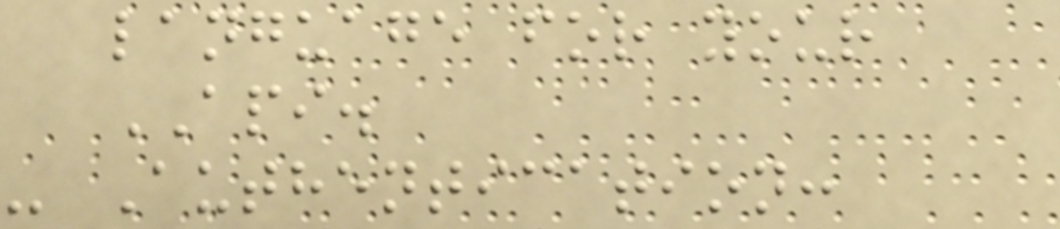language for your
API.
- Authentication:
